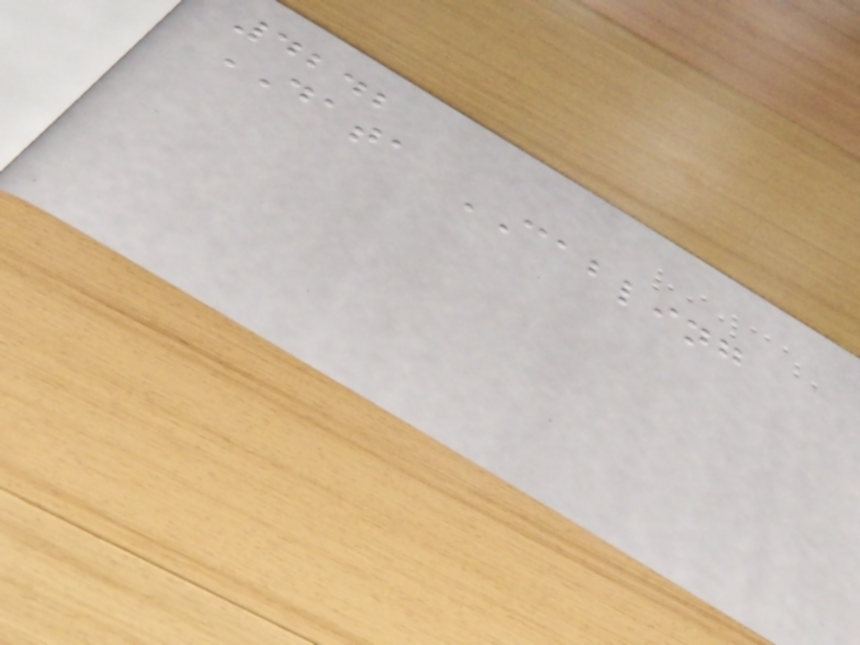4242
DATA CABLING
